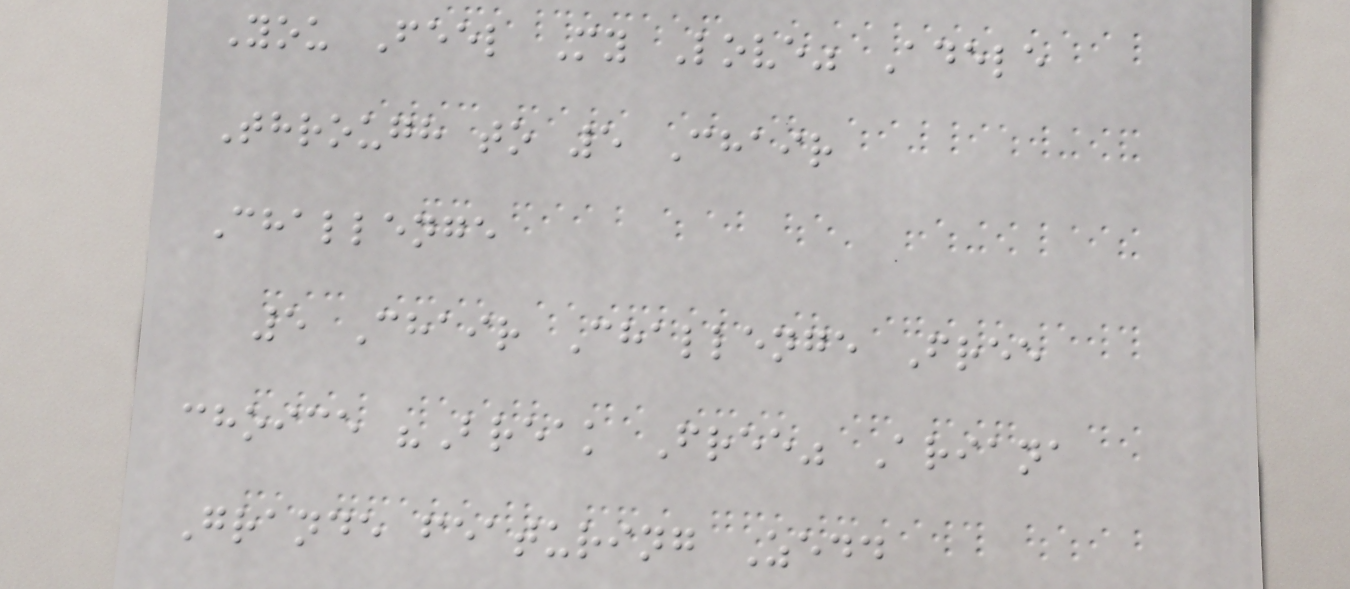You Feel My Love" Adele
Through to 5 Chair
Challenge
5 Chair Challenge Free
choice "Break Free" Ariana
Grande featuring Zedd
